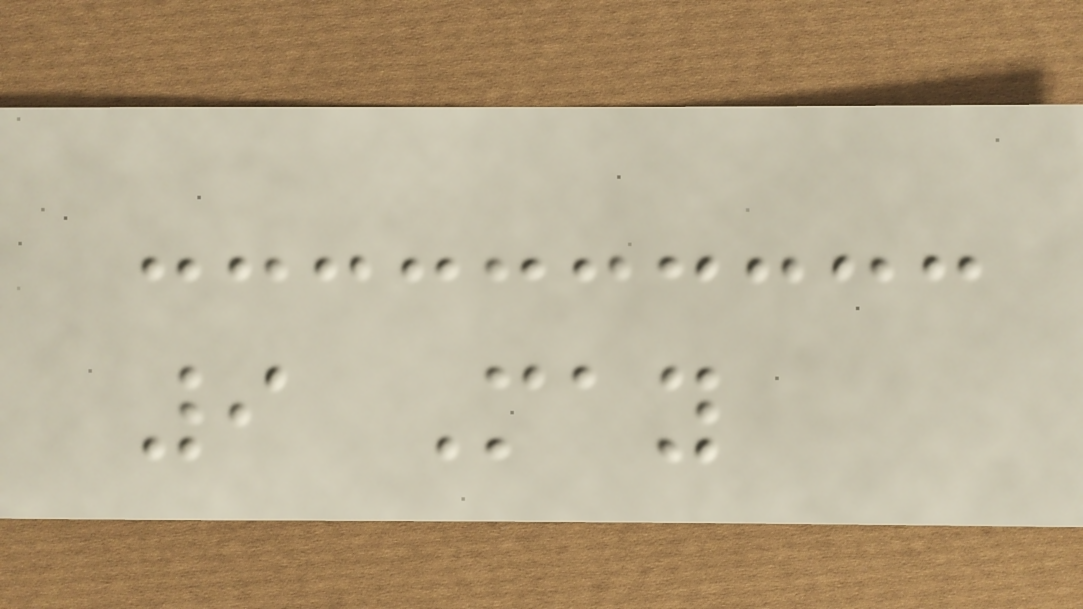9 May
